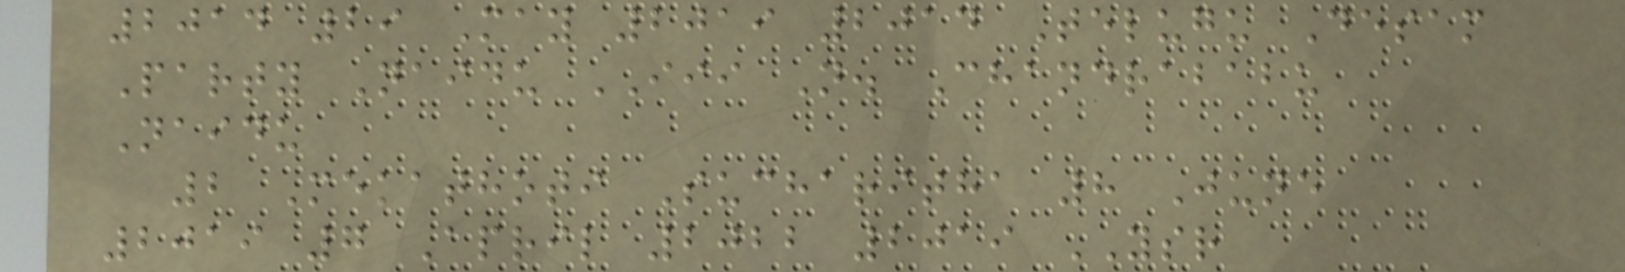2014 29 May 2019 2014 Telugu Desam
Party Naidu III N. Chandrababu
Naidu
2 Mekathoti Sucharitha 8 June
2019 7 April 2022 2019 YSR
